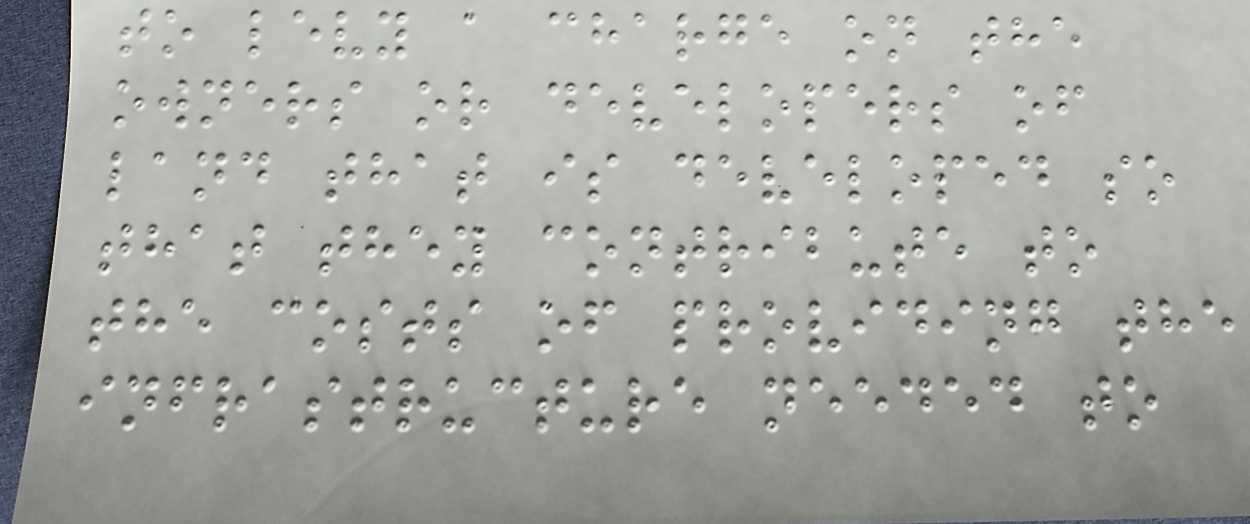to levy a charge on the
owners or developers of
land that is developed so
that they contribute to
the costs of providing the
infrastructure needed to
